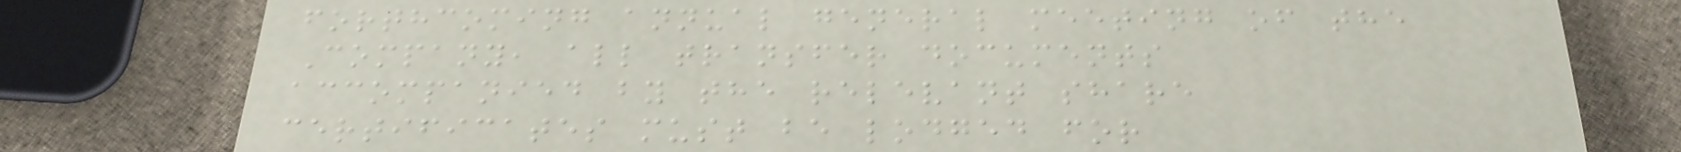forthcoming annual general meeting of the
Company, all transfer documents
accompanied by the relevant share
certificates must be lodged for
